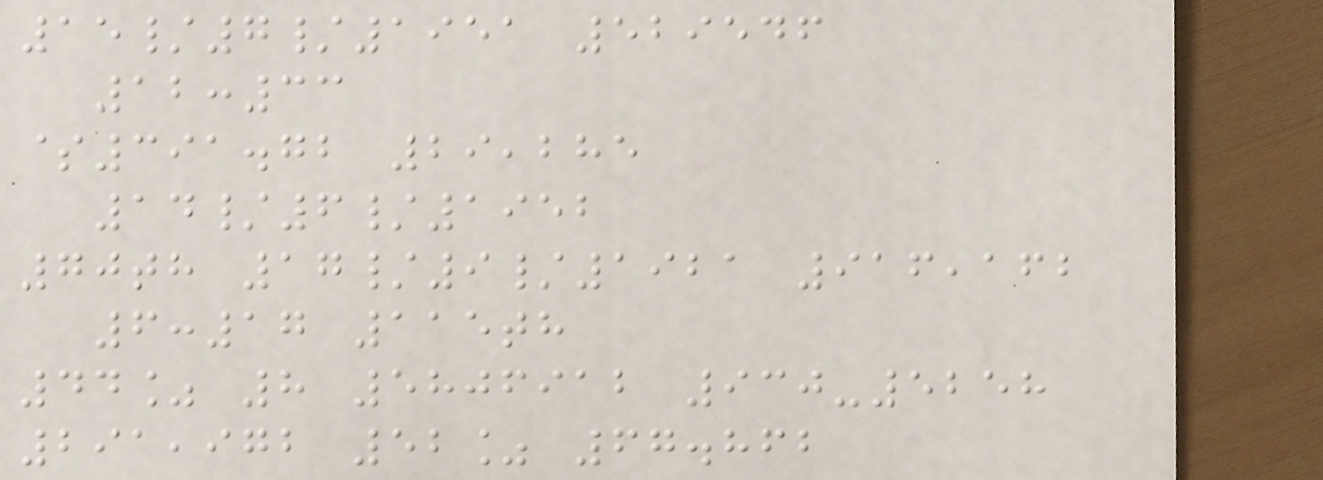15/7/1951 529546
12:33
$391.72 29,285
14/6/1952
70th 17/9/1921 916,162
6:17 115th
44% 8 5806912 930-5258
291,972 52% 67.862
